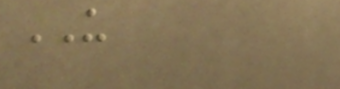US
